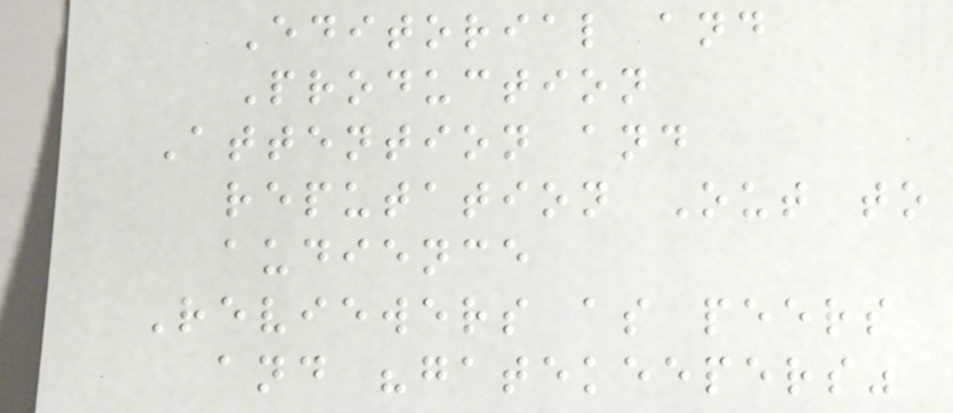Editorial and
Production
Attention and
reputation Out to
audience
Reviewers as peers
and "gatekeepers"
